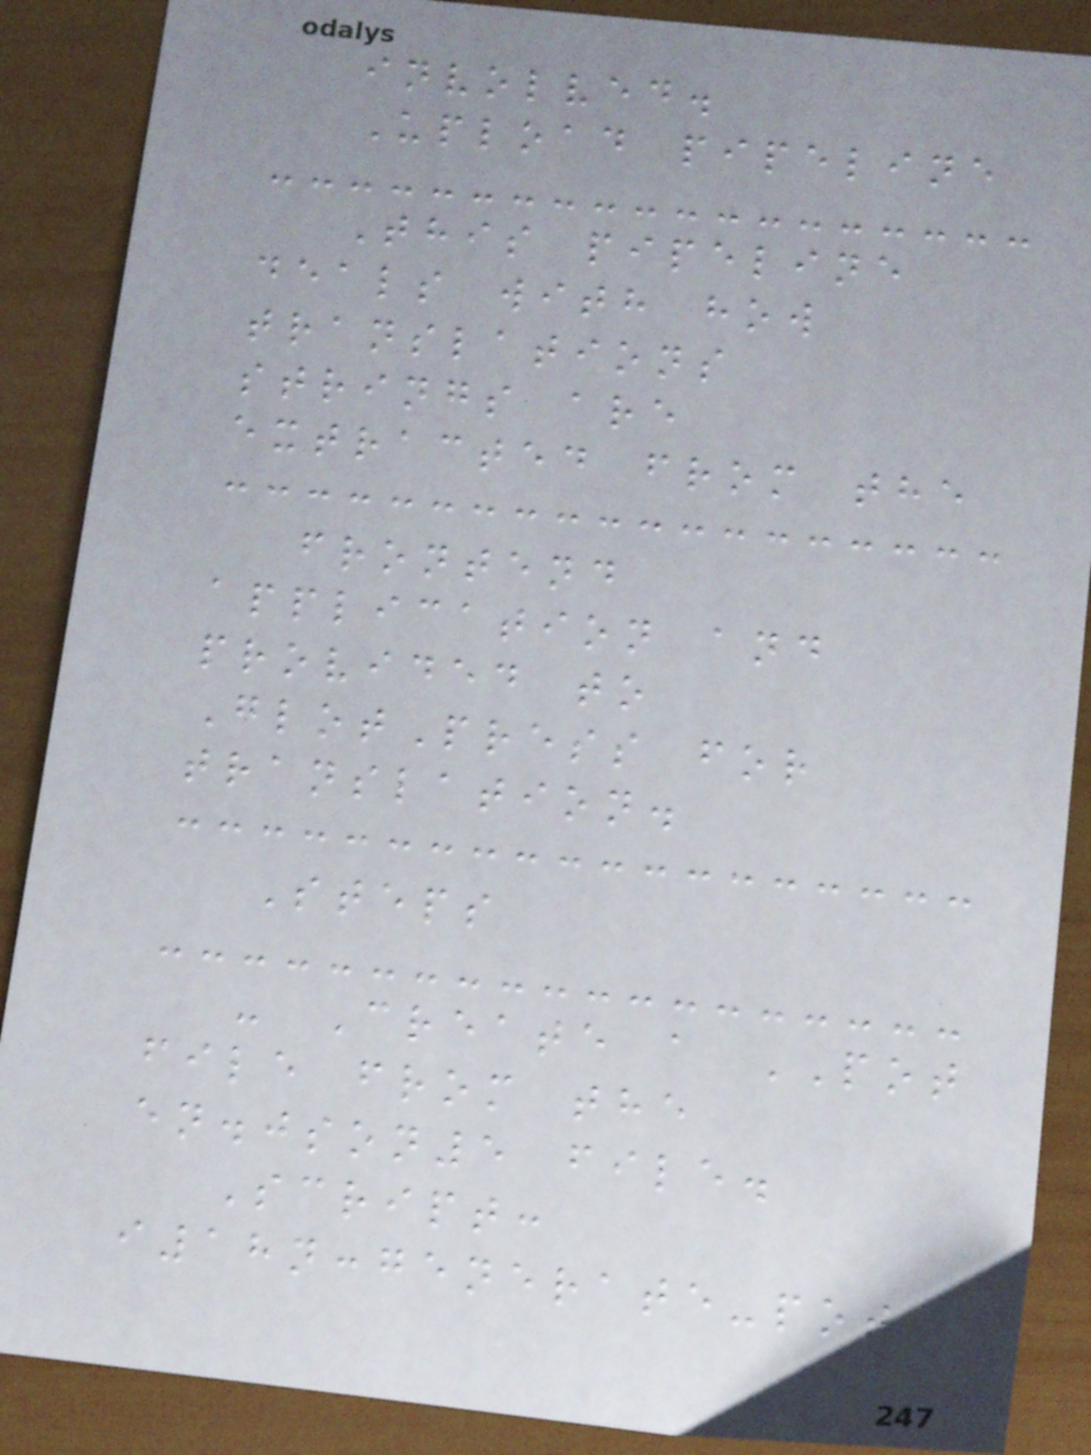involved.
Upload pipeline
This pipeline
deals with how
translations
strings are
extracted from the
frontend
application and
provided to
GlotPress for
translation.
Steps
- Create a POT
file from the
en.json5 file.
Script:
i18n:generate-pot
